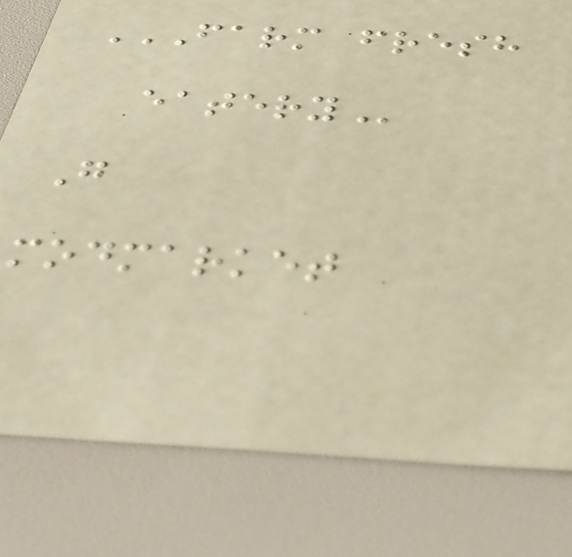FARM FRESH
EATERY
G
modmarket
